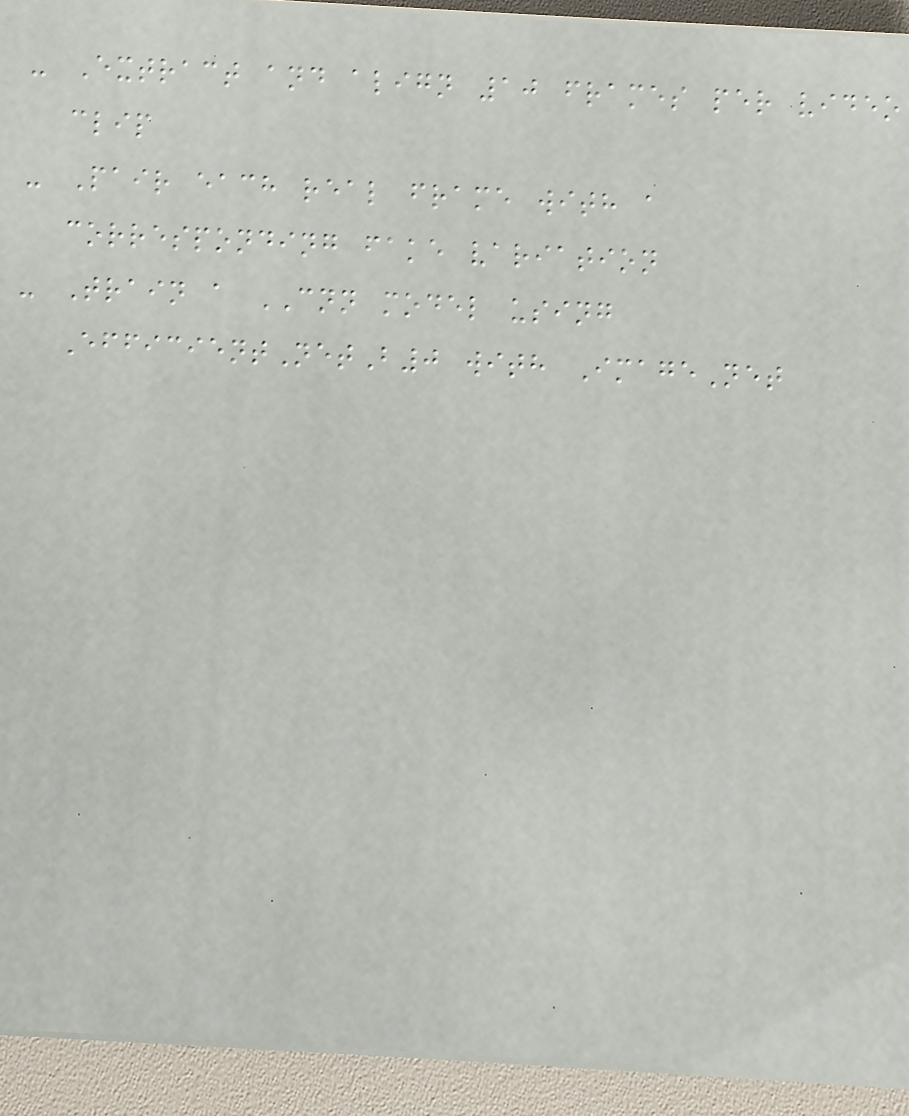- Extract and align 10 frames per video
clip
- Pair each real frame with a
corresponding fake variation
- Train a CNN model using
EfficientNetB0 with ImageNet
